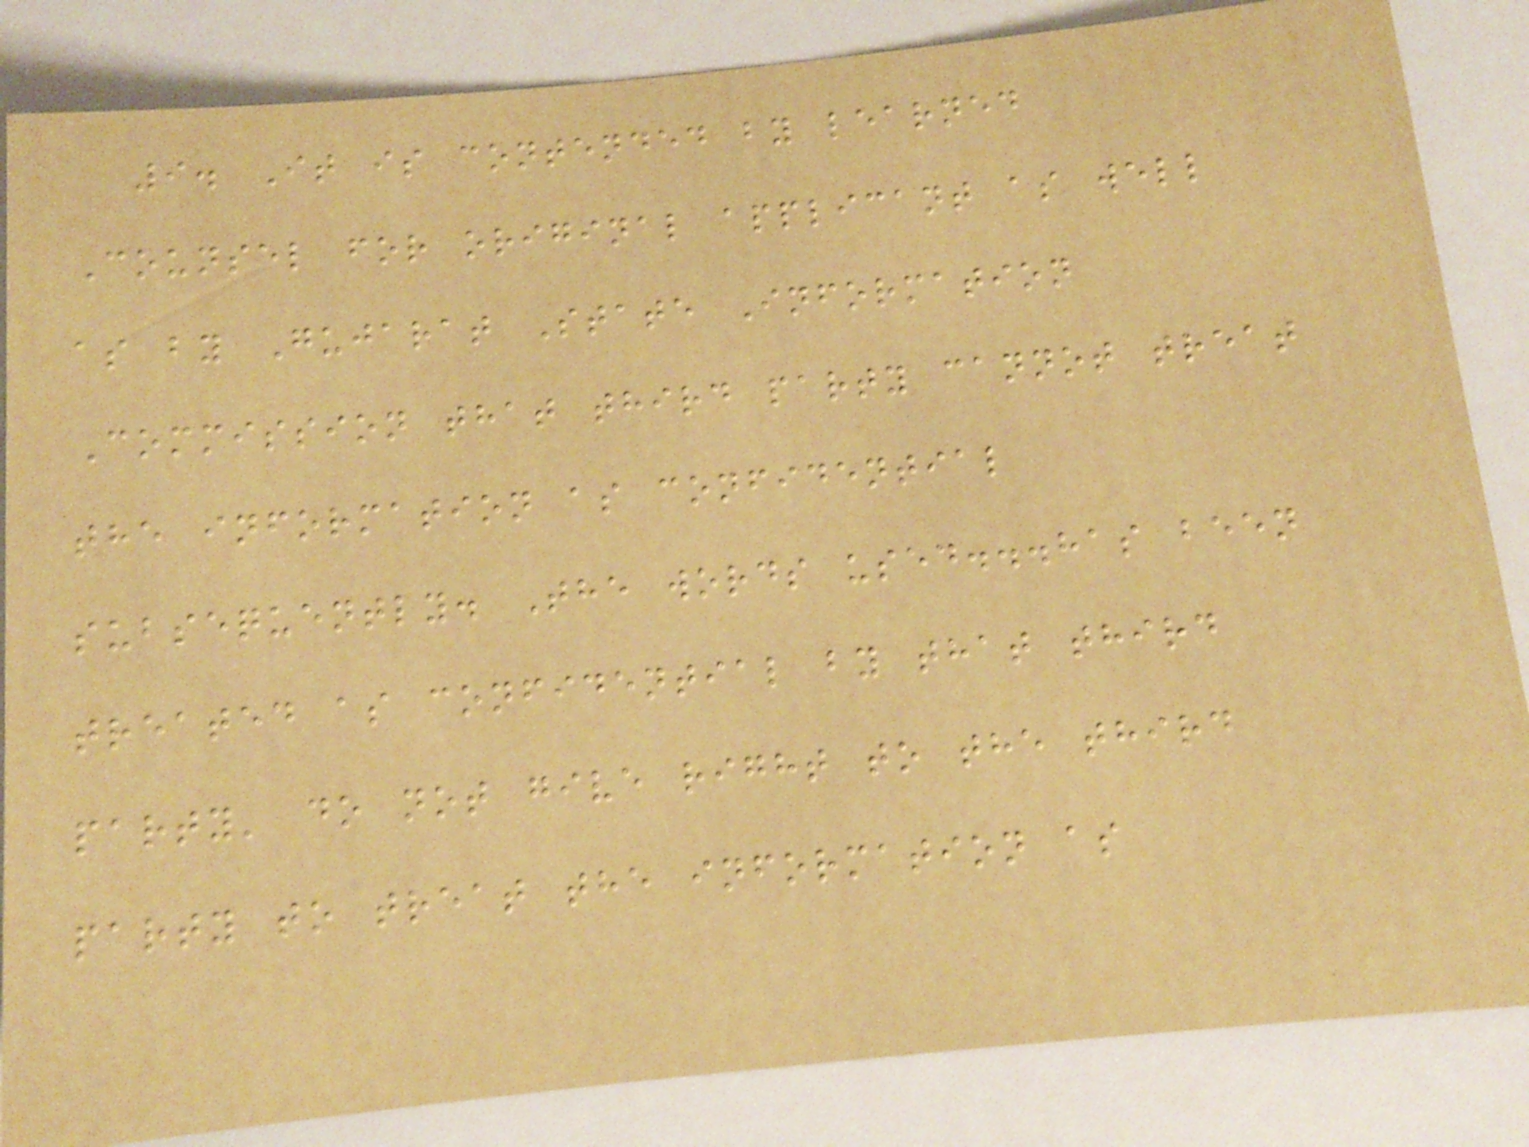9. It is contended by learned
Counsel for original applicant as well
as by Gujarat State Information
Commission that third party cannot treat
the information as confidential
subsequently. The words used...has been
treated as confidential by that third
party' do not give right to the third
party to treat the information as
